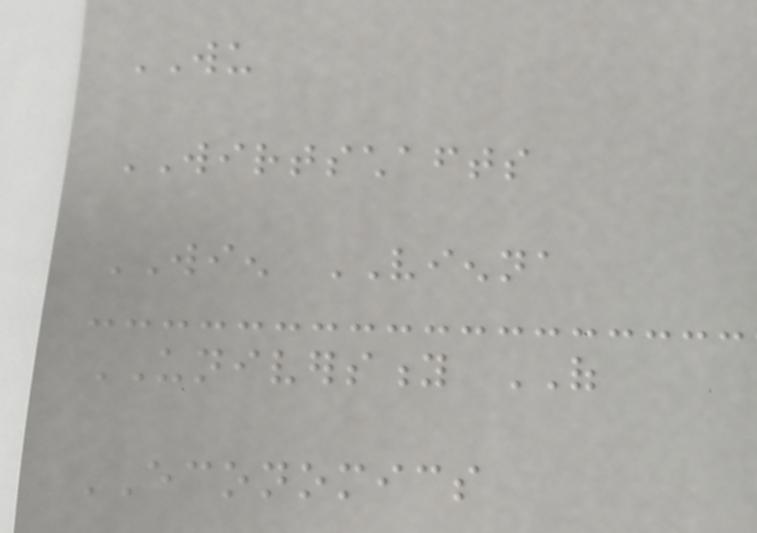WU
WIRTSCHAFTS
WIEN VIENNA
UNIVERSITY OF
ECONOMICS
